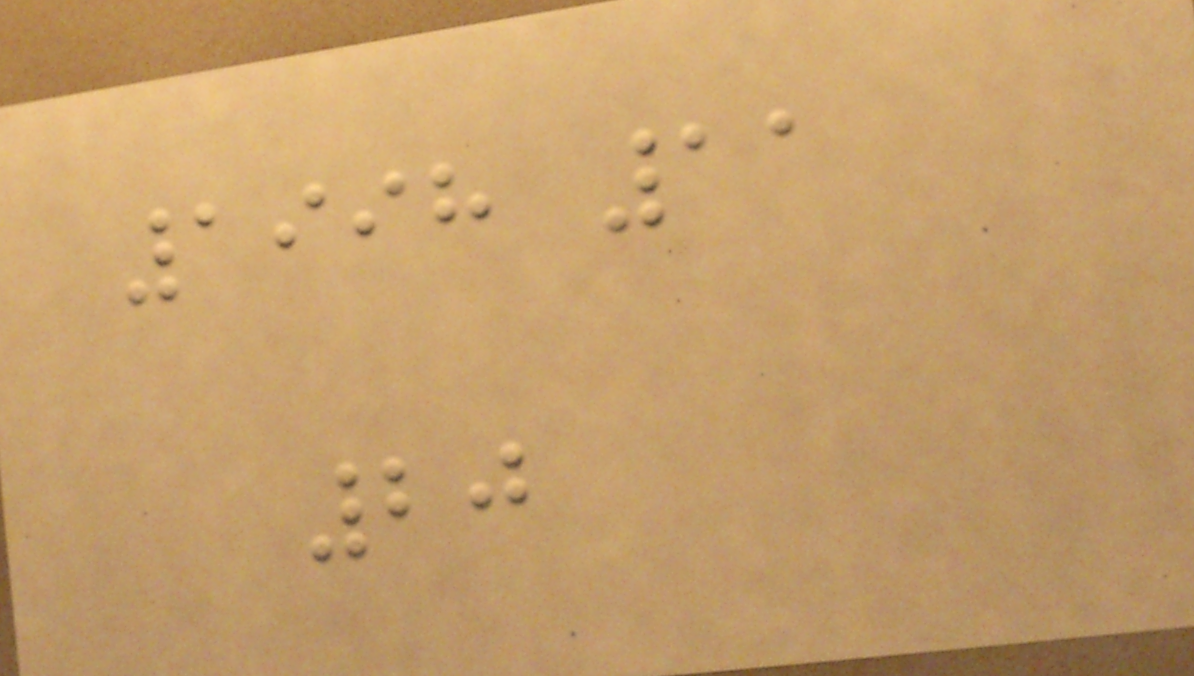1998 11
20
